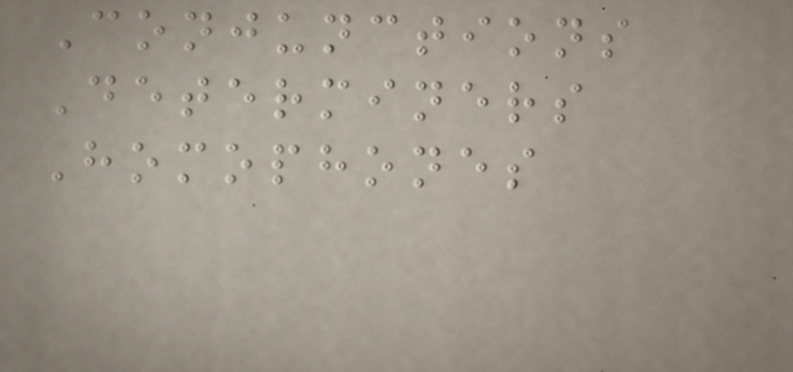Conjunctions
Determiners
Homophones
